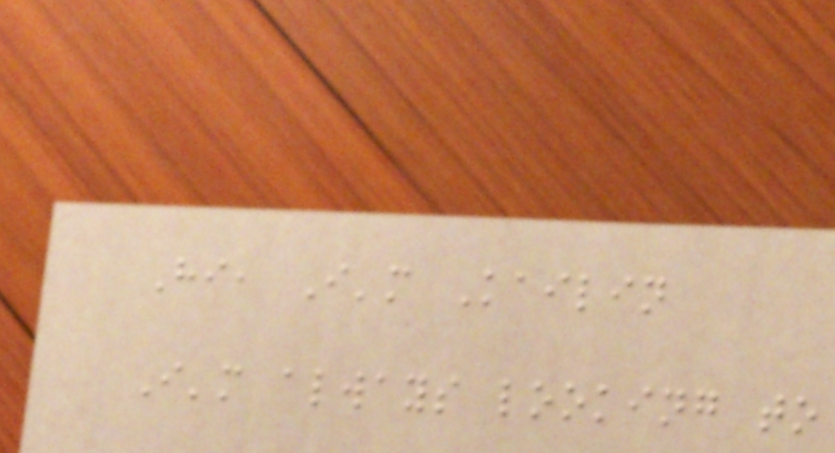Hi, I'm Kailin
I'm always looking to
